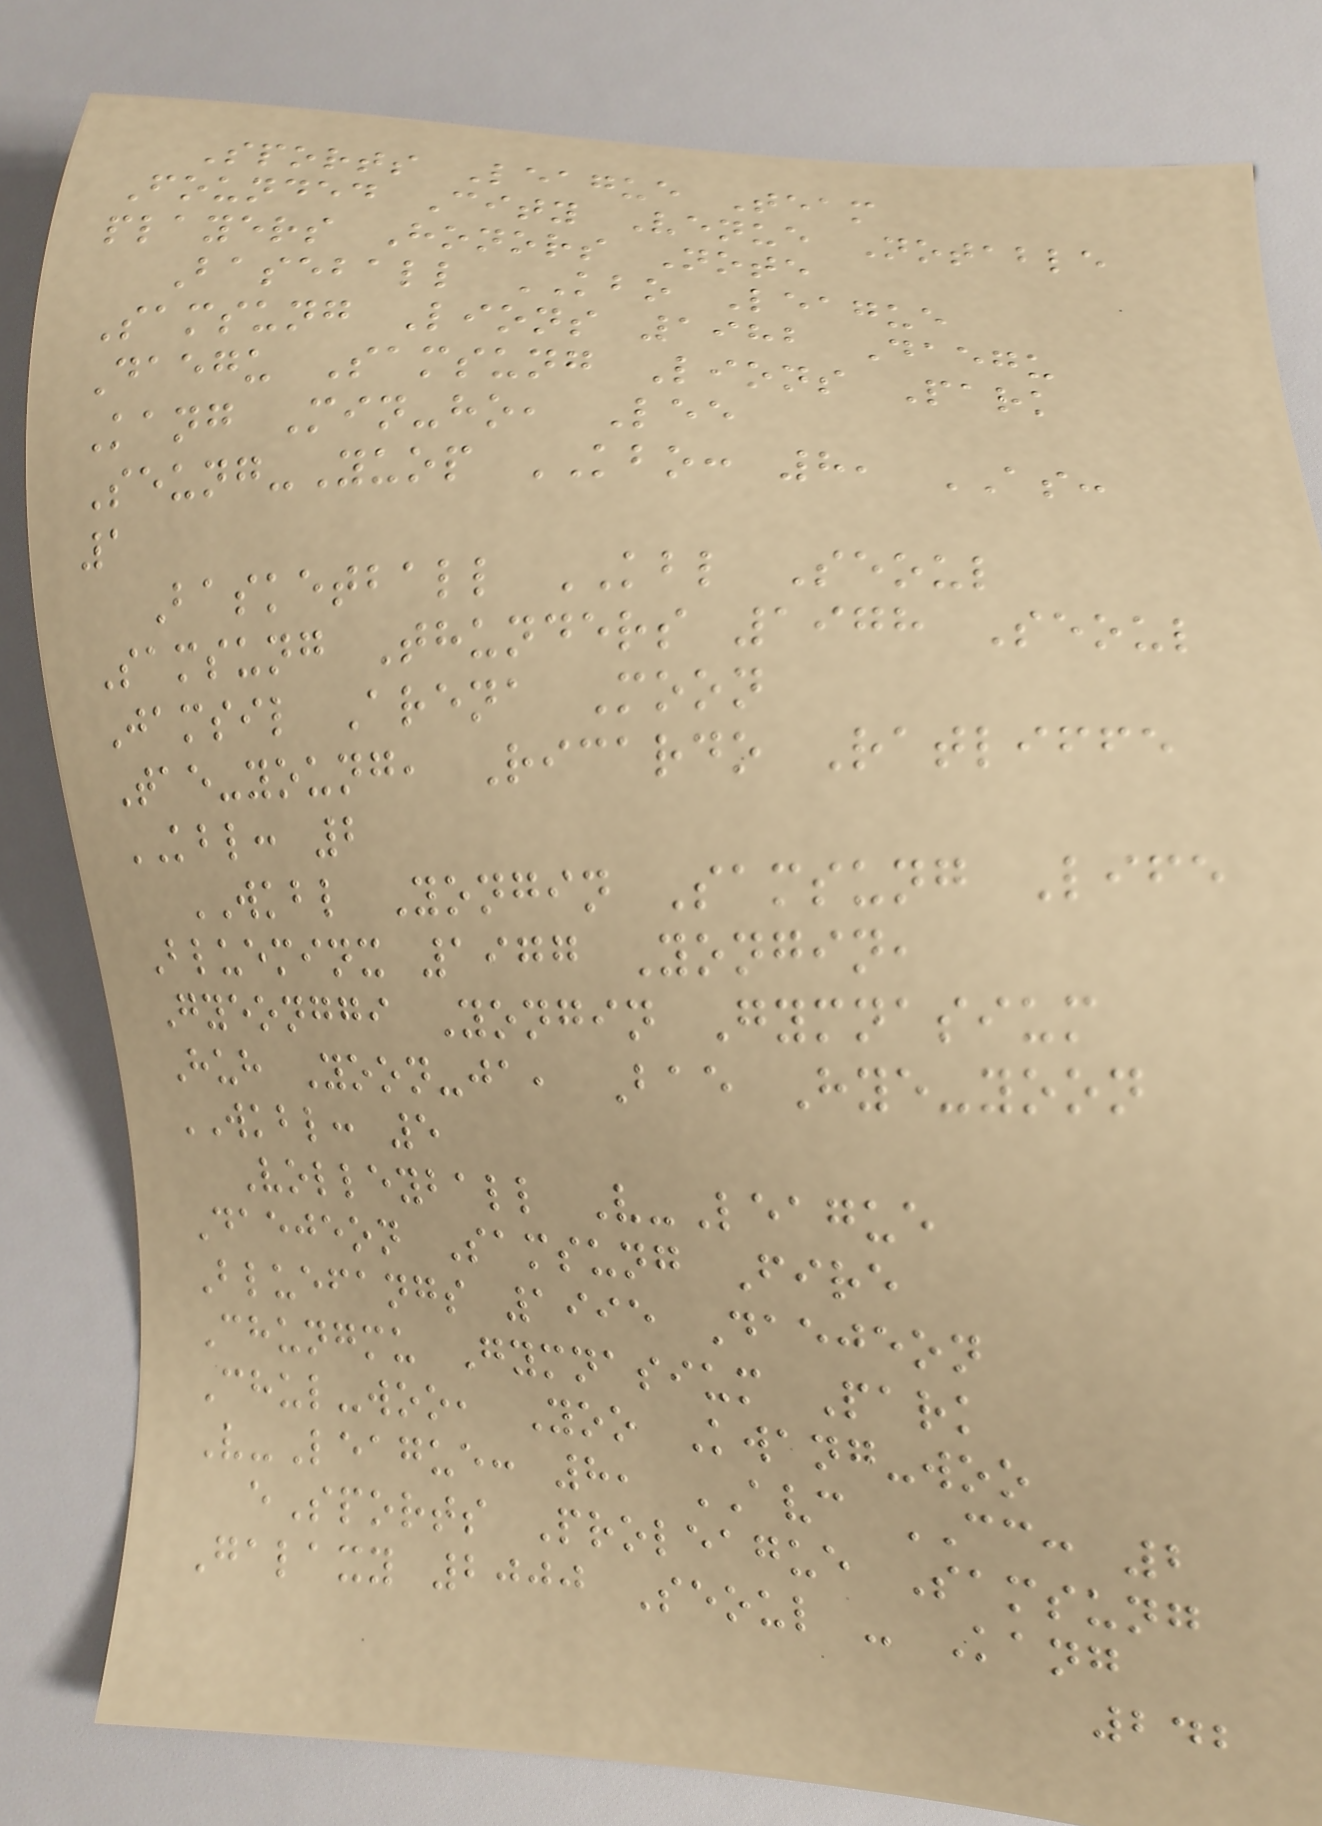Sports League Team
Founded City Venue Notable
players Honors Note
Baseball KBO League
Samsung Lions 1982 Daegu
Daegu Samsung Lions Park
Kang Min-ho, Lee
Seung-Yuop KBO: 8, AS:
1
Basketball KBL Seoul
Samsung Thunders 1978 Seoul
Jamsil Arena Moon
Tae-young, Ricardo Ratliffe
KBL: 2
WKBL Yongin Samsung Life
Blueminx 1977 Yongin,
Gyeonggi Yongin Gymnasium
Huh Yoon-ja, Bae Hye-yoon
WKBL: 5
Volleyball V-League
Daejeon Samsung Fire
Bluefangs 1995 Daejeon
Chungmu Gymnasium Park
Chul-woo, Yoo Kwang-woo
V-League: 8, AVC CC: 2
eSports Proleague Samsung
Galaxy 2000 Seoul - Kang
242
